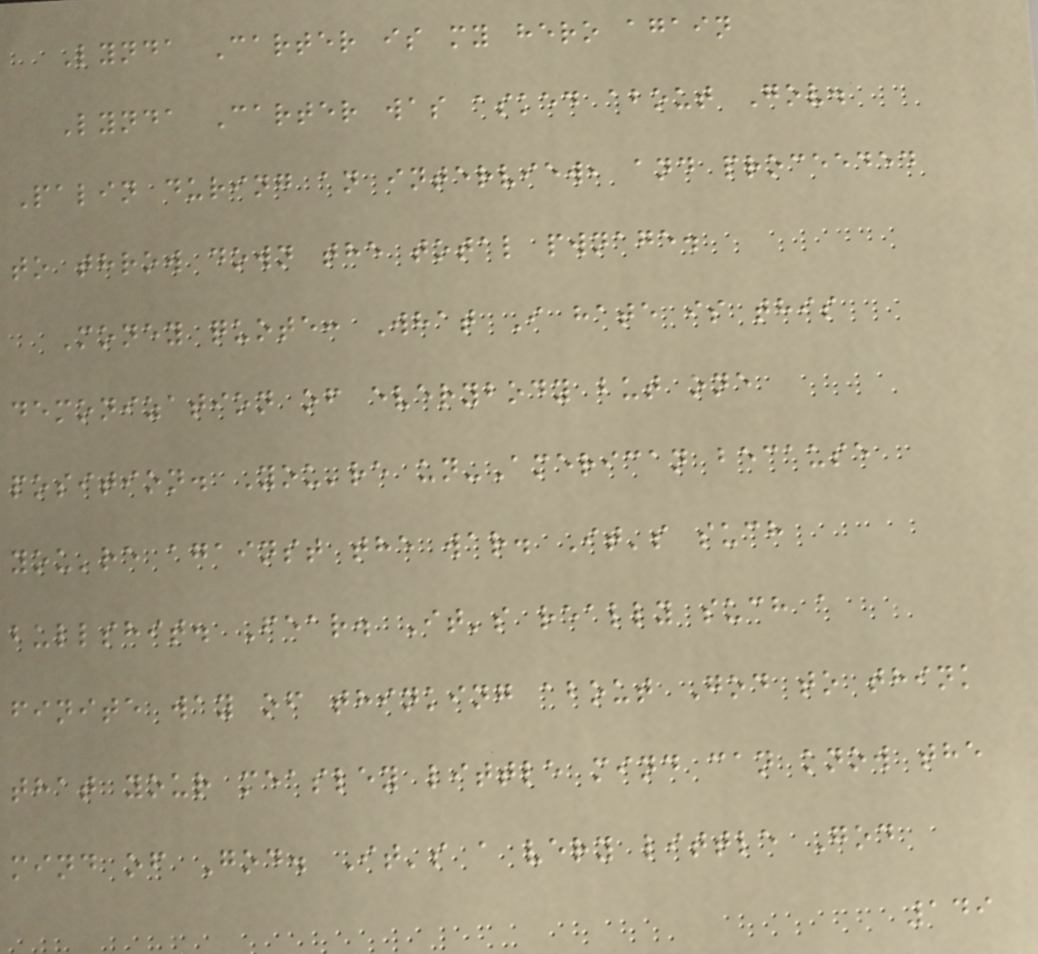Lynda Carter is my hero again
Lynda Carter was asked about Gov.
Palin during an interview, and proceeded
to throw down the total pwnage.
Money quote: What I hate is this
demonization of everybody but one
position. You're un-American because
you're against the war. It's such
bullshit. Fear. It's really such a
finite way of thinking about God to think
that your measley little mind can know the
mind of God. It's a very little God
149
